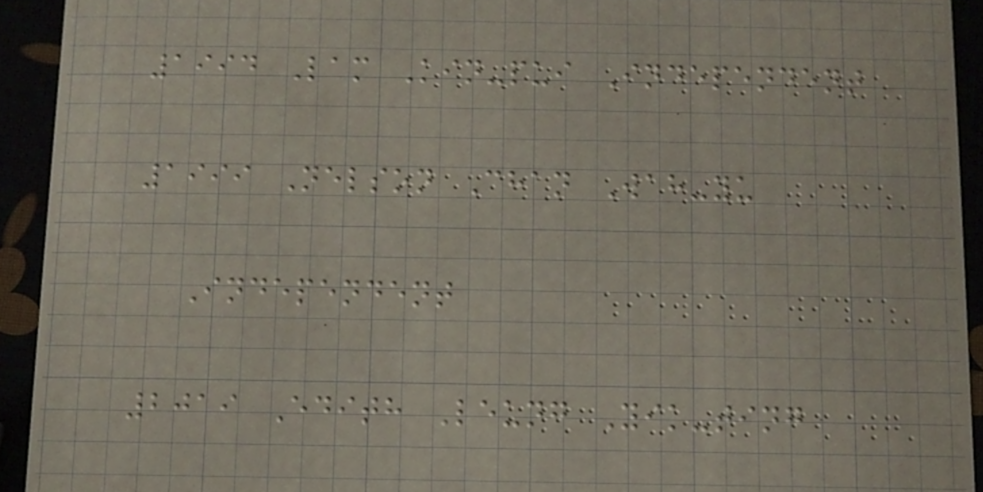1994 Lam Kin-pui Independent
1999 Nelson Chan Wah-yu
Independent
2019 Edith Leung Yik-ting
